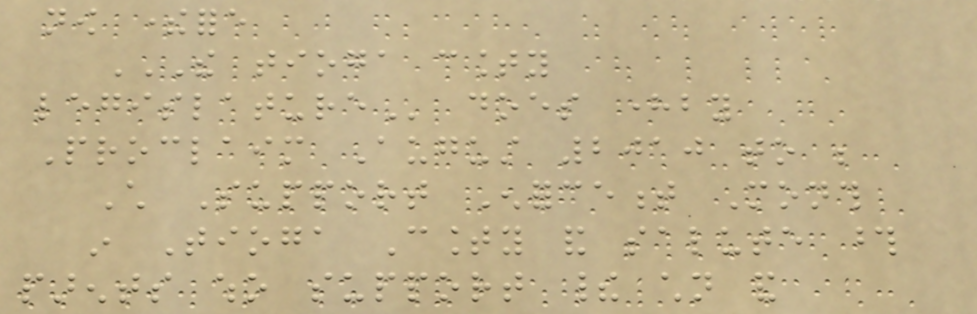now therefore
THE TIOGA COUNTY
LEGISLATURE does hereby
Proclaim August 2010 to be
Child Support Enforcement Month
in Tioga County and salute those
parents who support their children and
